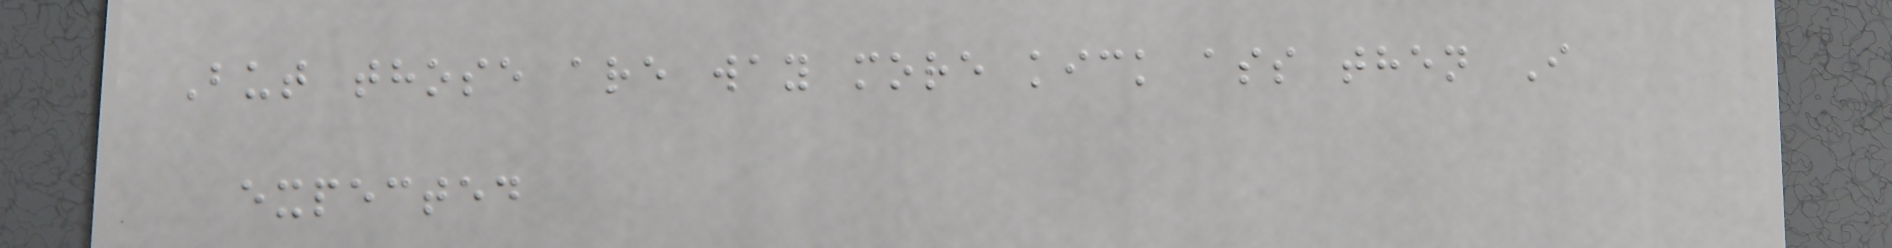But those are way more kick ass then I
expected
